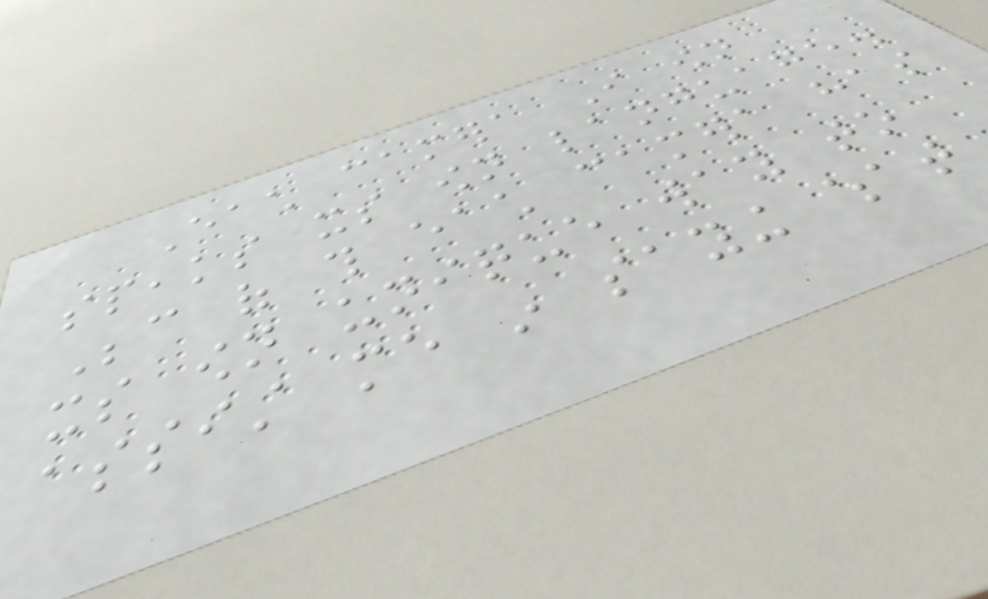Each camera I own
speaks its own language.
Because of this each camera has
its own unique way to
assist me in saying what
